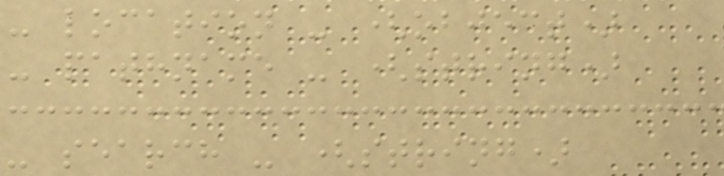- location - (object)
- pathname - (string)
- search - (string)
